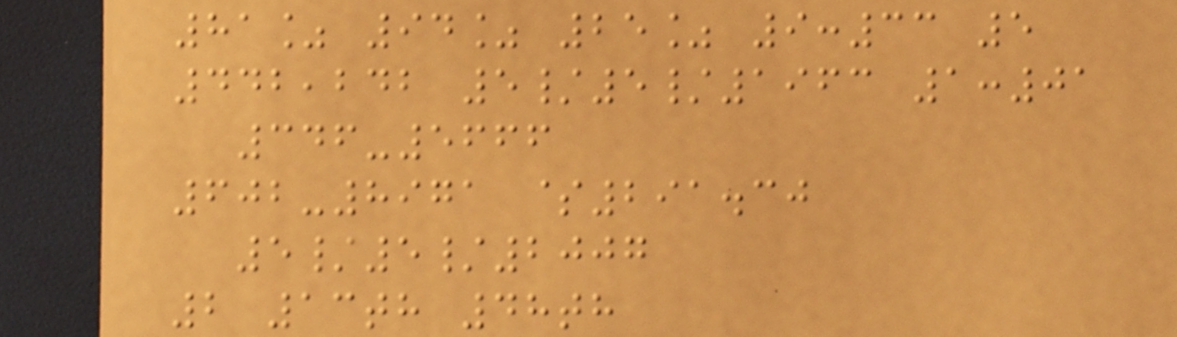81% 94% 25% 9:33 5
442,242 5/5/1963 1:01
346-5666
602-8971 $291.30
5/5/2007
2 13th 48th
